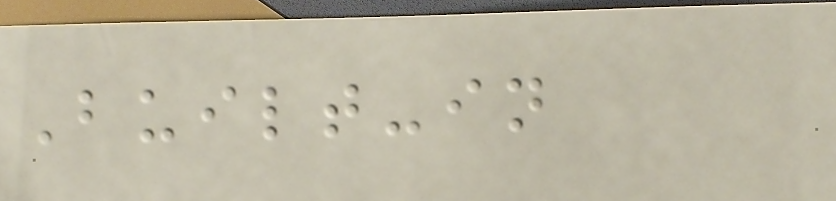Built-in
